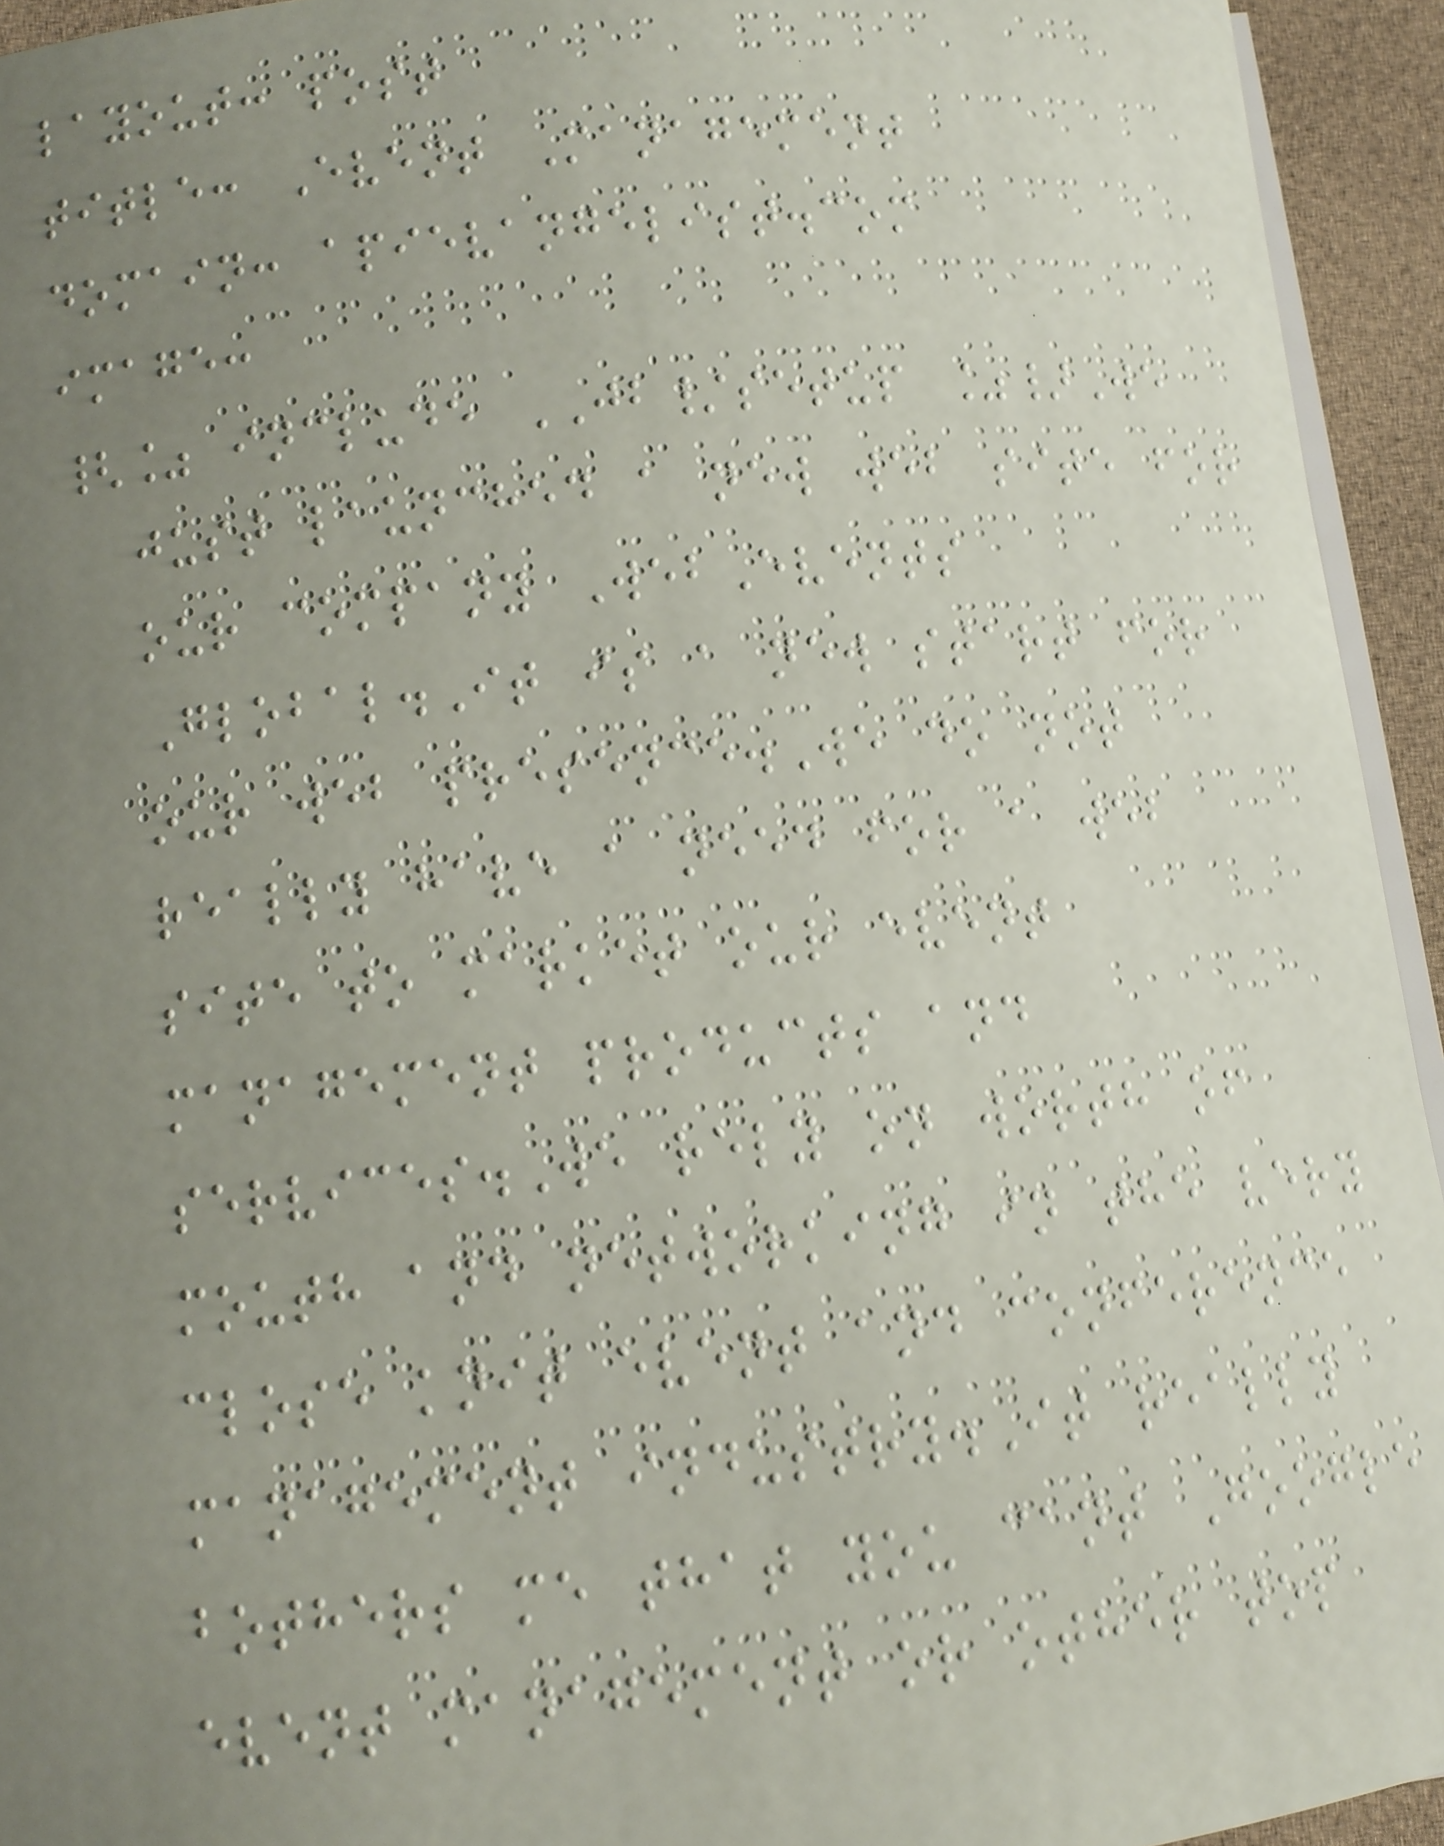layout: post
title: Event Management
domain: apievangelist.com
image:
{% include JB/setup %}We
just launched a new web site for
our company WebEvents
Global.It is a new start for
our web presence.We do not
really have a need for a web
site to market our event
management products and
services.We rely on worth of
mouth and networking in the very
close knit event and conference
management industry.It really
bothers me that you cant Google
event management or other top
